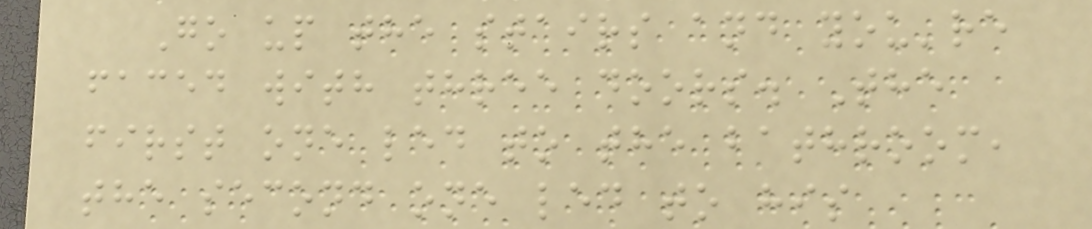Go up the stairs and you're
faced with three doors. The
first one led to the bathroom,
the second one led to his
